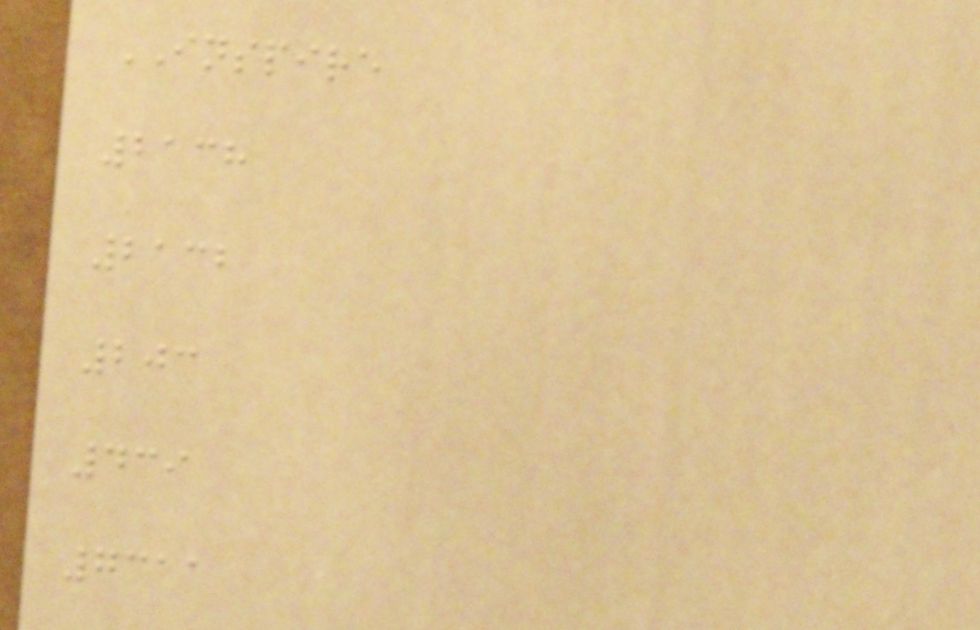INSPIRE
2138
2132
203
439
7311
